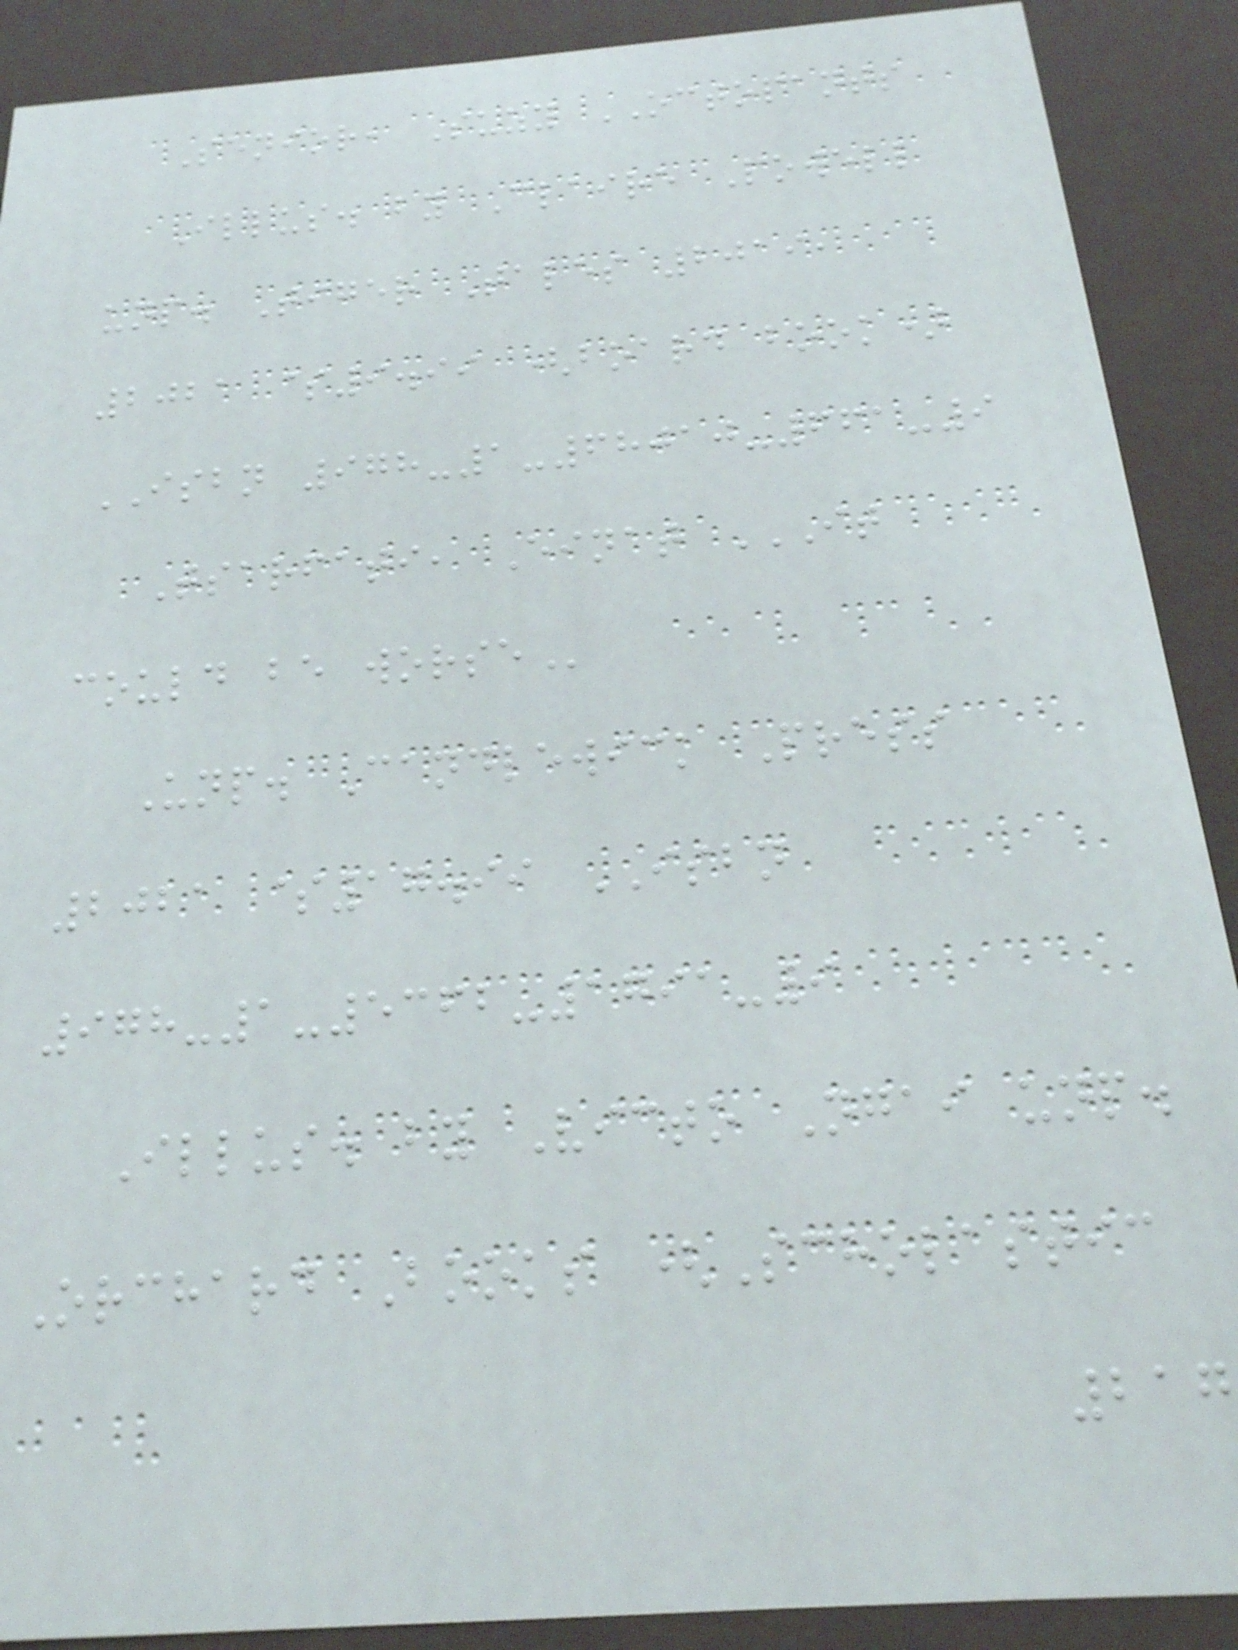Senior, Suzy OCTOPANTS
Illus. by Claire Powell
unp. Tiger Tales 2019,
2021 $9.99 (board book)
ISBN 978-1-68010-661-9
Tsarfati, Einat IT
could be
Unp. Candlewick Press
2021 $17.99 ISBN
978-1-5362-1791-9
Illus. by Victo Ngai unp.
Orchard Books (Scholastic
217
